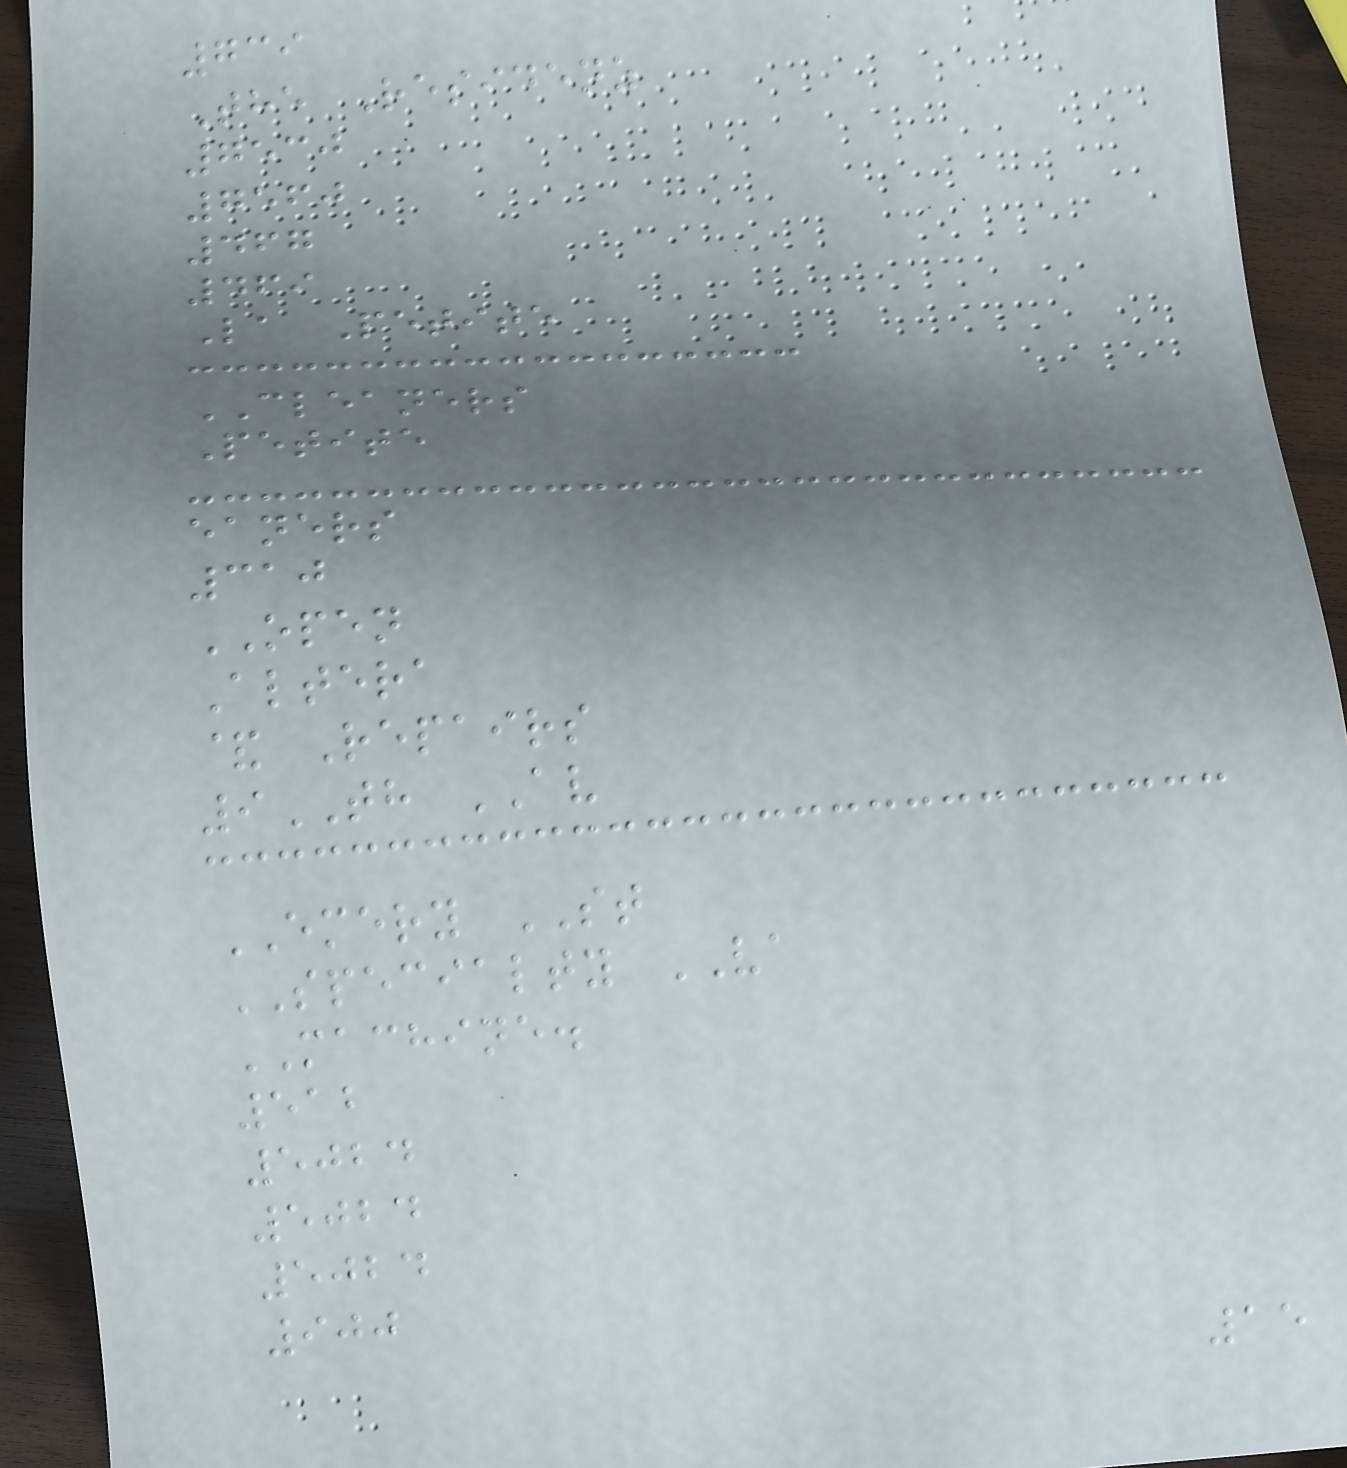739
The Residenz
7530
7560
467
469
La Petite
CLEANERS
Petite
eaners
310
OPEN
Altera
& Repairs
9TH AV
EMERY ST
SPECIALTY VA
MACHINE.
512
5024
5024
5024
900
15
